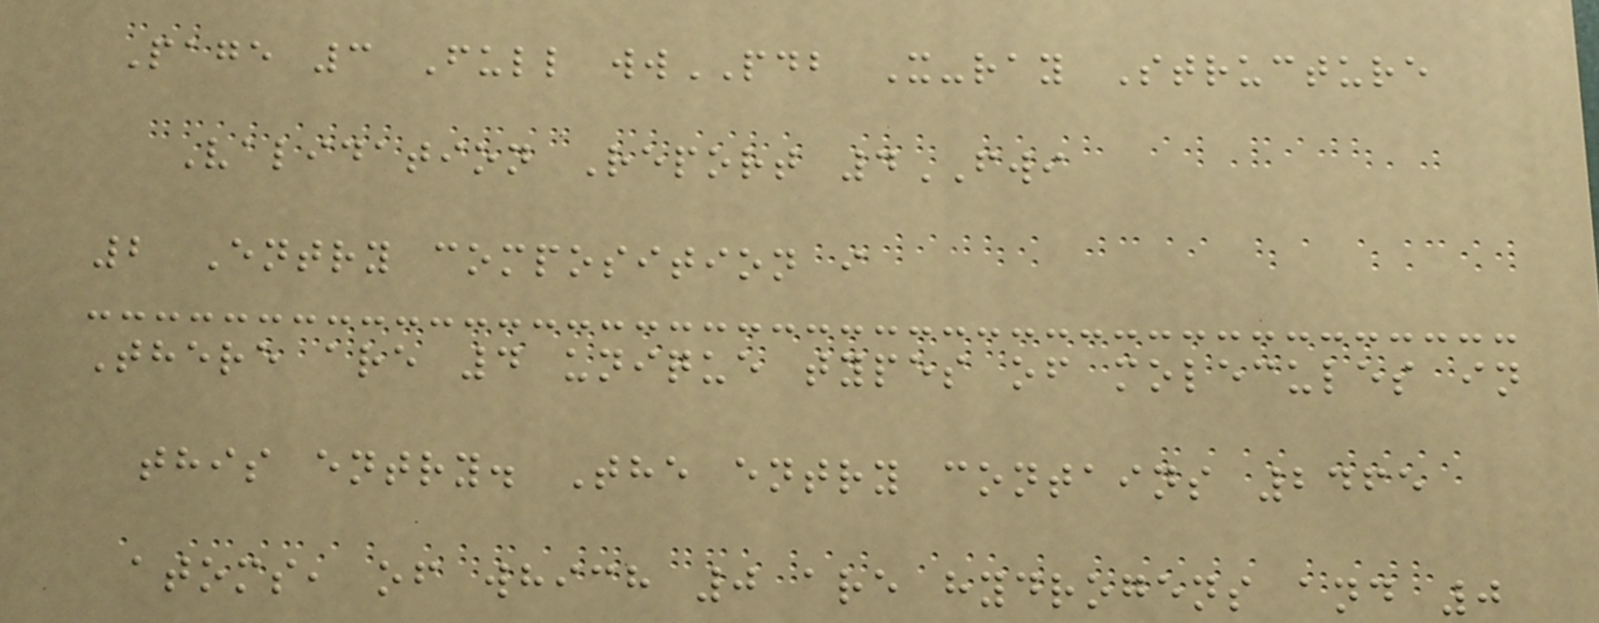Page 3 Full wwPDB X-ray Structure
Validation Report 4FWI
2 Entry composition i
There are 4 unique types of molecules in
this entry. The entry contains 2465
atoms, of which 0 are hydrogens and 0
